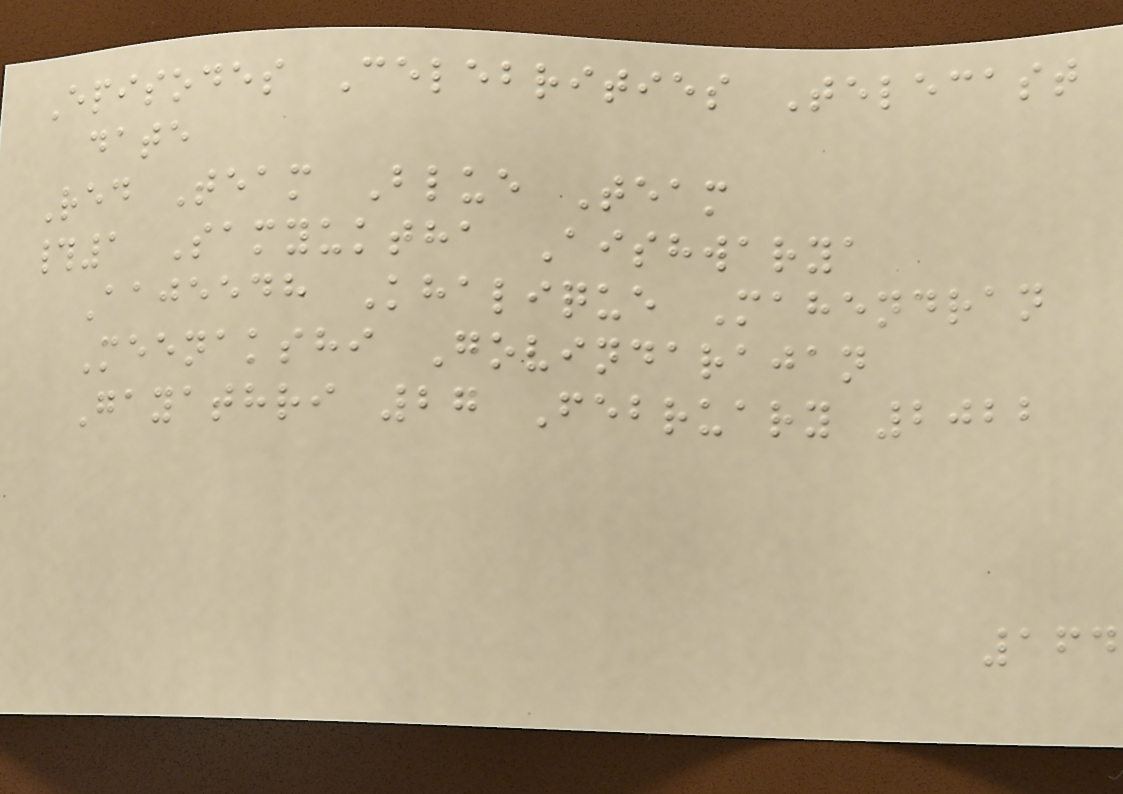Episodes Celebrities Telecast
date
Red Team Blue Team
#1 Samyuktha Aishwarya
Aajeedh Khalique Mahendran
Meenakshi Govindarajan
Gayathri 27 February 2022
164
